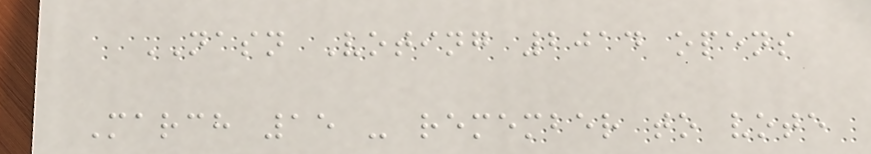NASN Voting 2014 opens
March 15 - remember to vote
